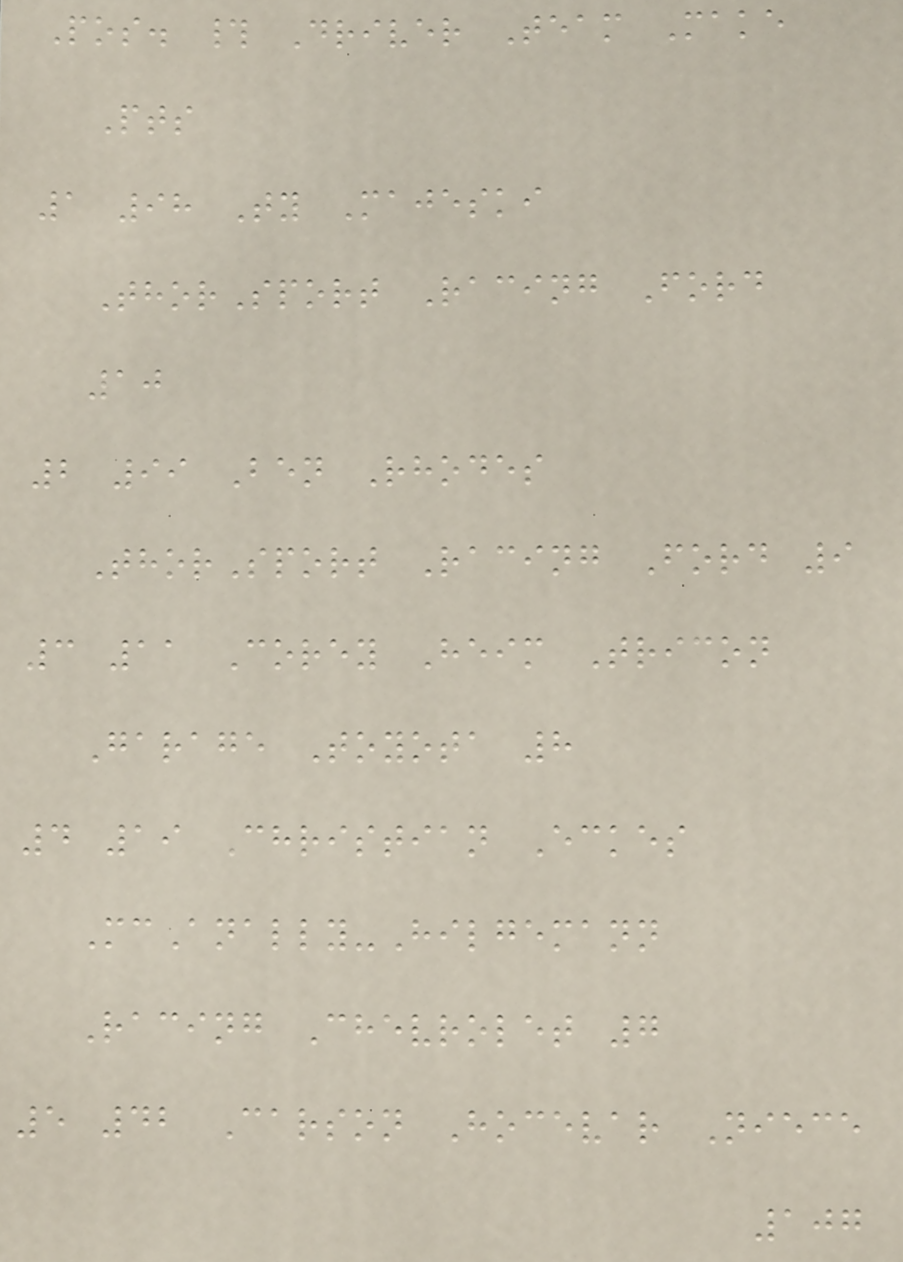Pos. # Driver Team Make
Pts
1 98 Ty Majeski
ThorSport Racing Ford
10
2 99 Ben Rhodes
ThorSport Racing Ford 9
3 11 Corey Heim Tricon
Garage Toyota 8
4 19 Christian Eckes
McAnally-Hilgemann
Racing Chevrolet 7
5 42 Carson Hocevar Niece
107
